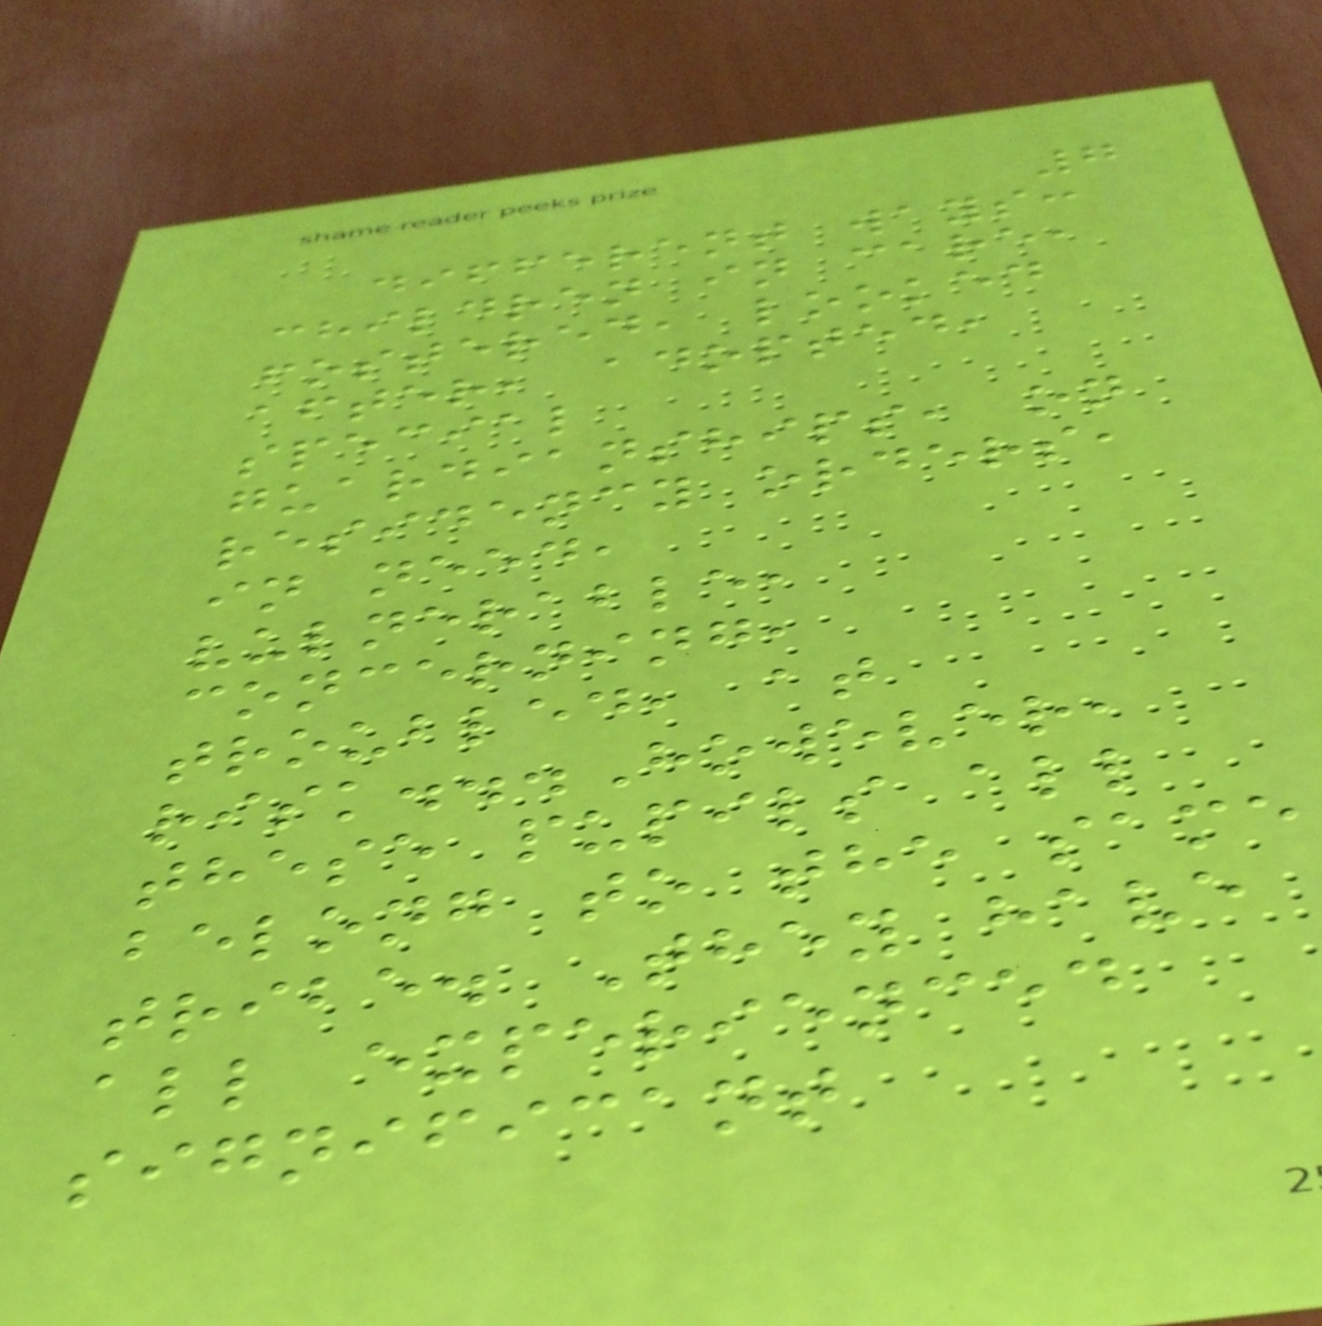7
different ways:
children in care,
fostered, looked
after, adopted,
special
guardianships, on
residency orders,
in need,
vulnerable,
concerning,
troubled, at
risk...However,
these pupils all
belong to the same
tribe. They have
all experienced
significant
